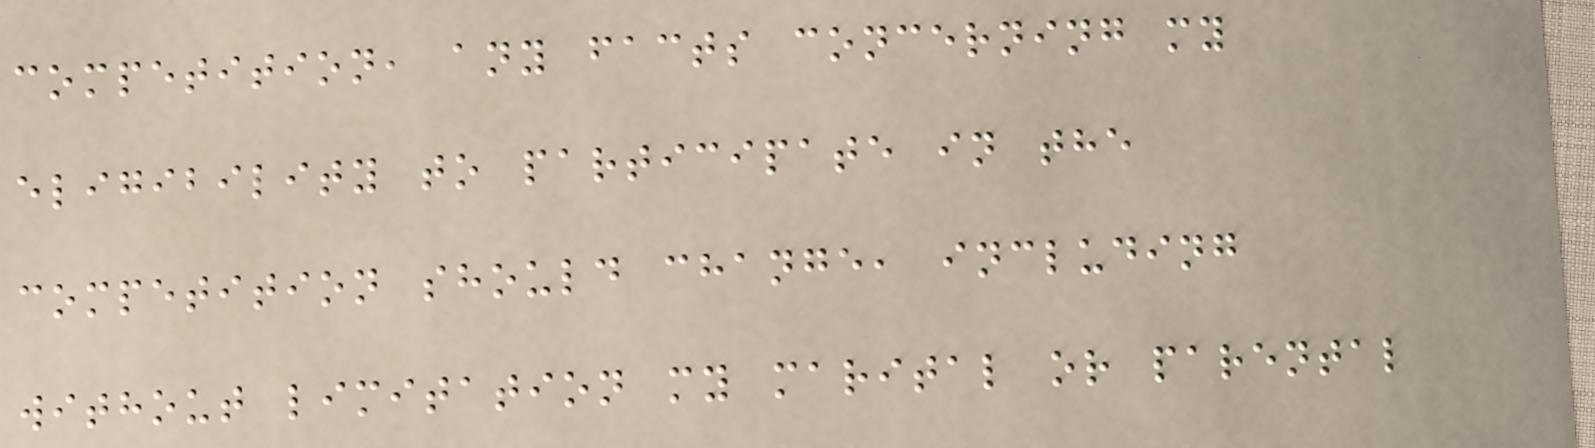competition, any facts concerning my
eligibility to participate in the
competition should change, including
without limitation my marital or parental
